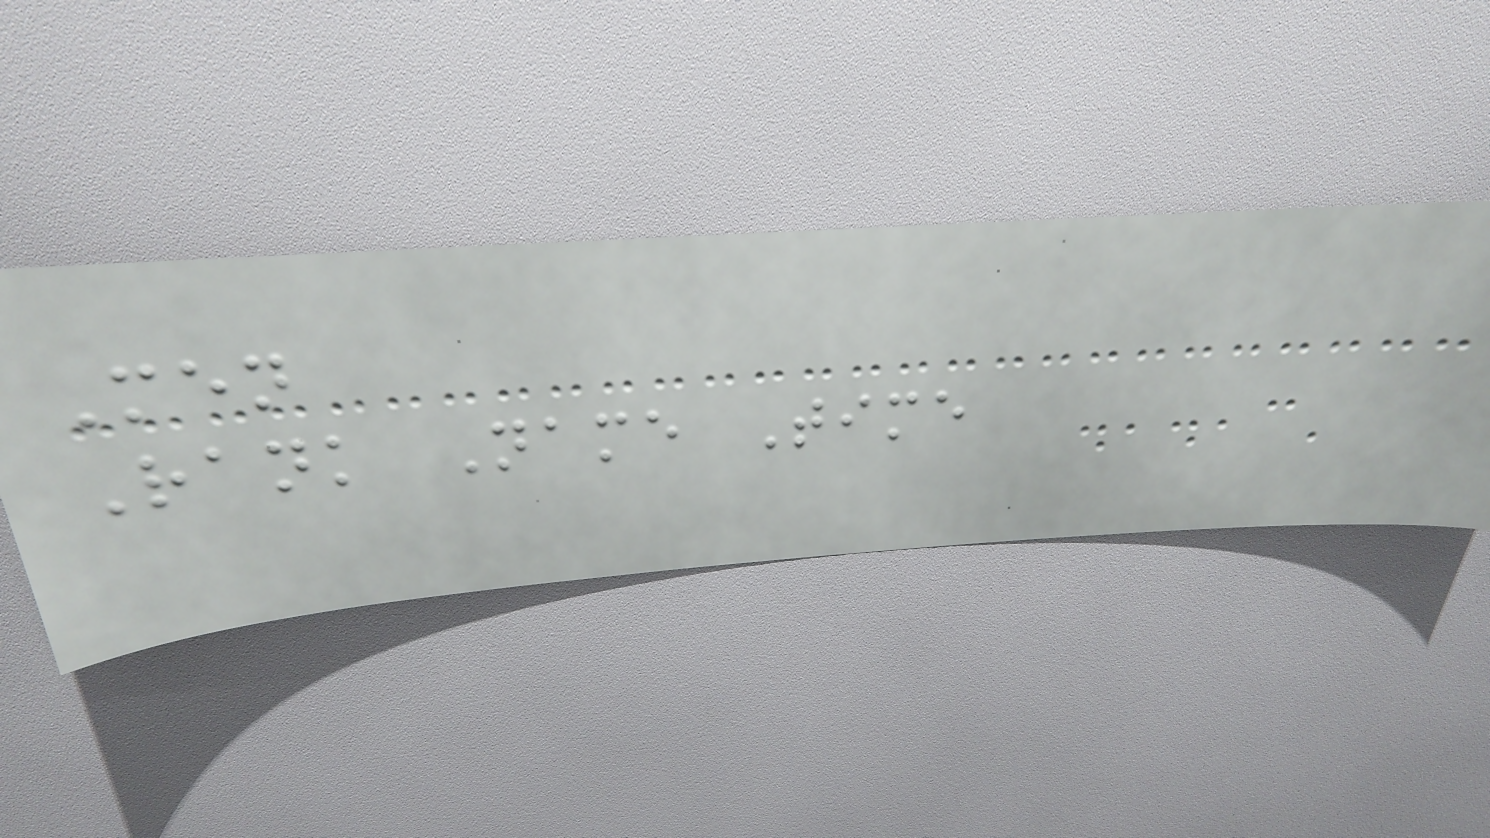Men
Rank Name Time
